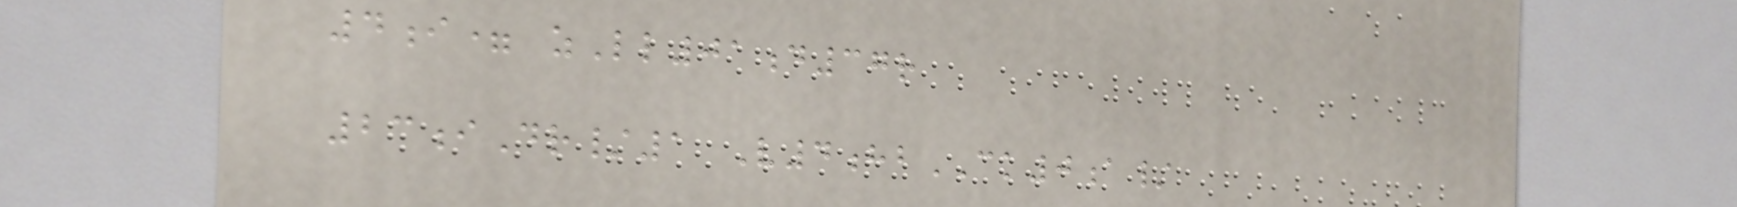4i= zLl01d37r
23iDr/1 V4hbCK0a/
